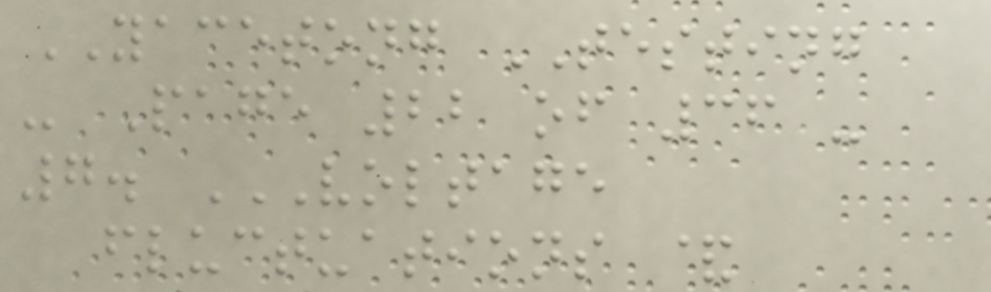YACETONG TESTING
- Page 22 of 36 -
7. VOLTAGE
FLUCTUATIONS &
